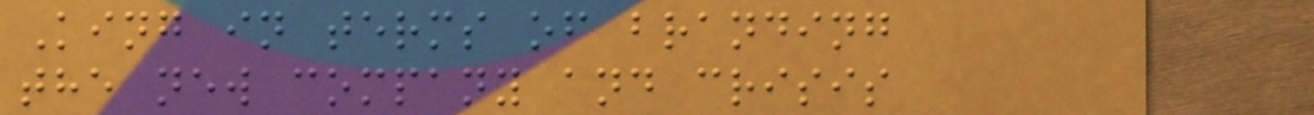King in terms of branding
the new company and crisis
